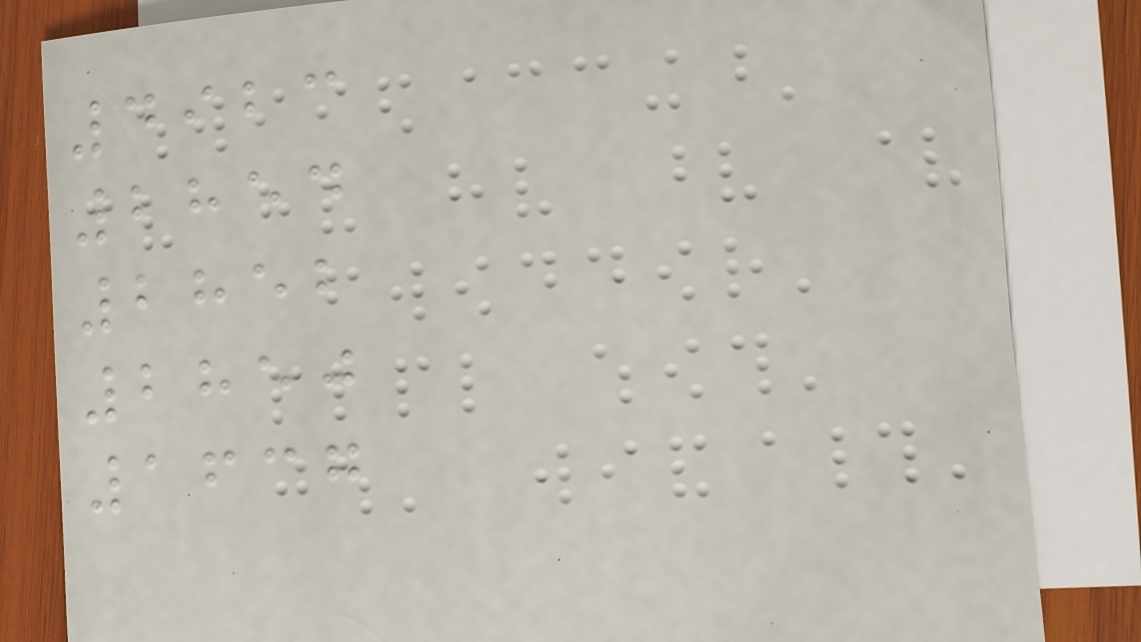4923
2854
2852
2850
1637
